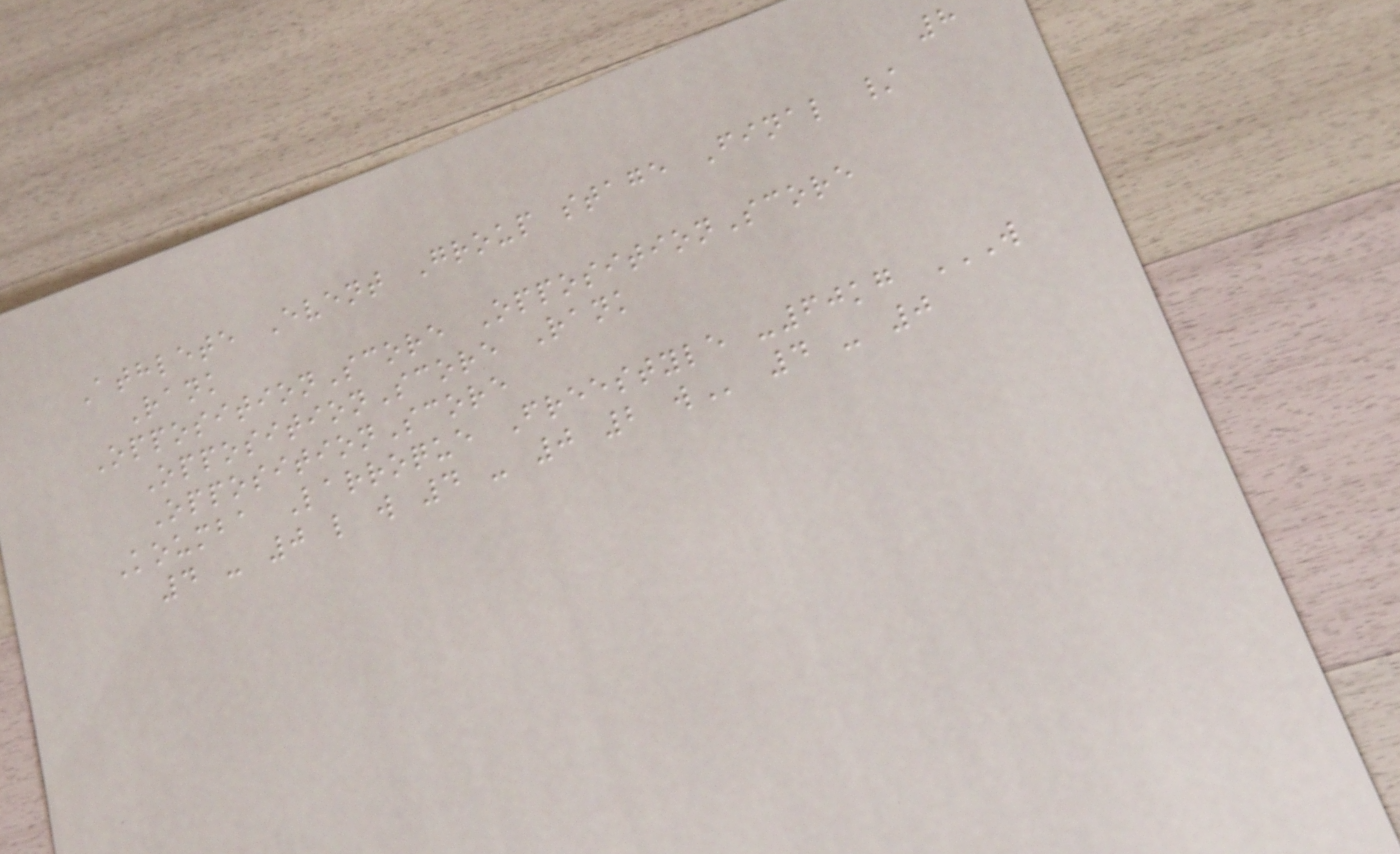8
Athlete Event Group stage Final /
Rank
OppositionScore OppositionScore
OppositionScore Rank
OppositionScore
Koumba Larroque Freestyle -60kg W
4 - 0 L W 4 - 0 2 W 4 - 0
